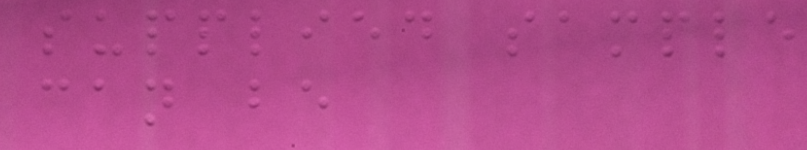supplied sample
can be
